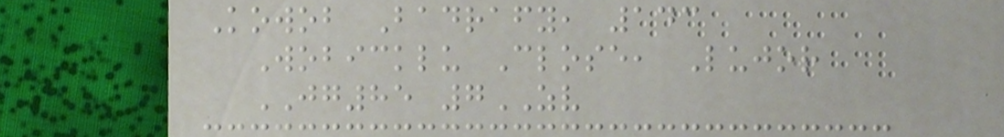Kowob Badrafy, 143
Wobicklu Close, Lujor
JG85 7ZV
